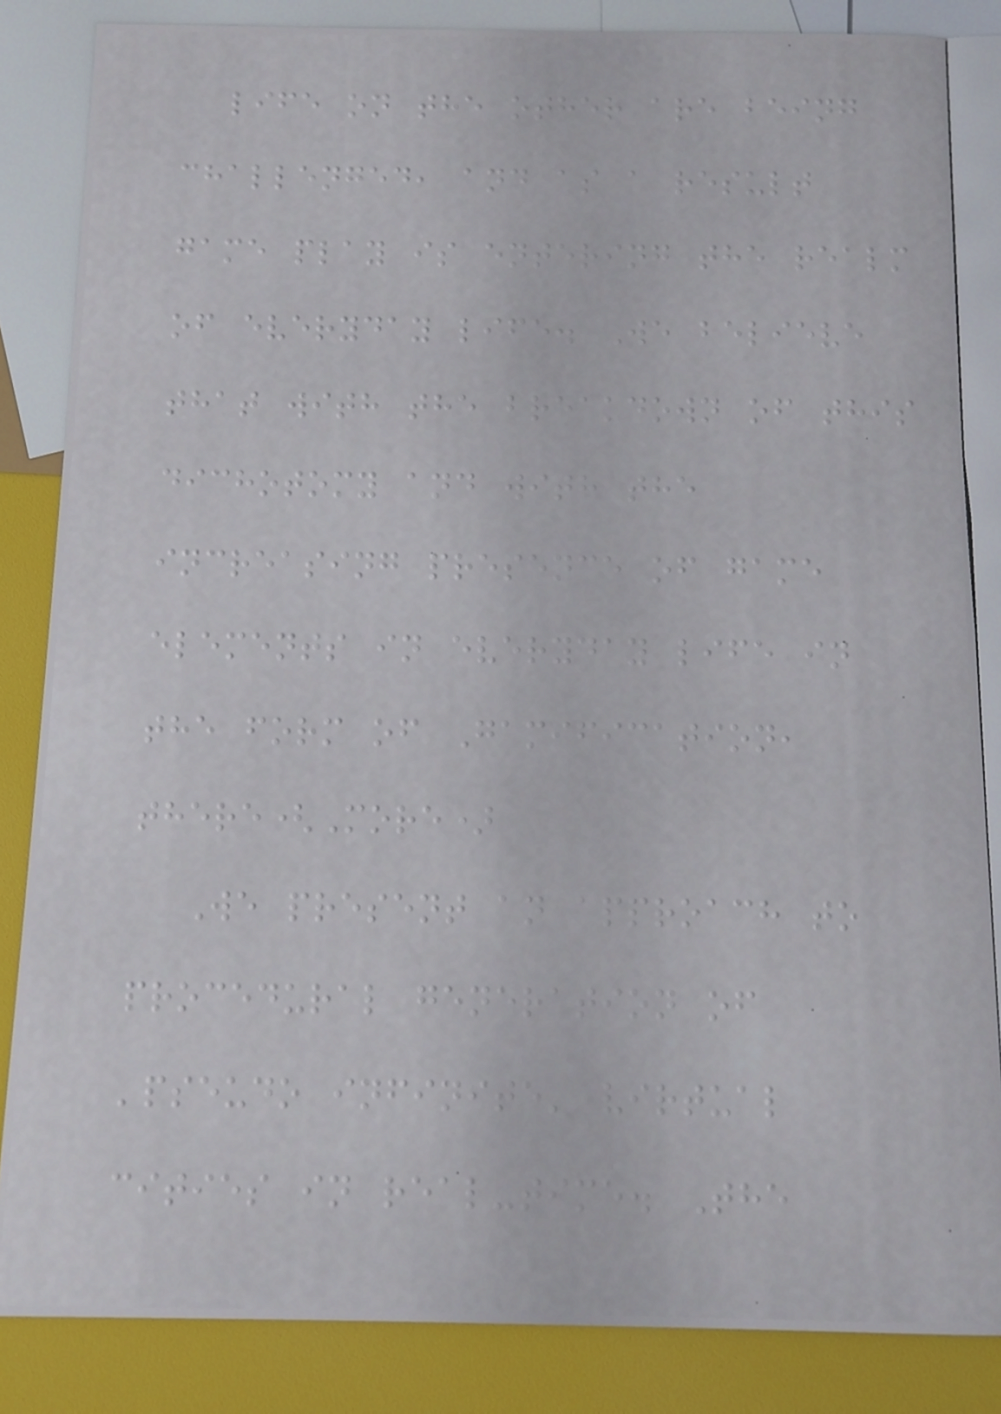life on the other are being
challenged, and as a result
game play is entering the realm
of everyday life. We believe
that with the breakdown of this
dichotomy and with the
increasing presence of game
elements in everyday life in
the form of Gamification,
there(More)
We present an approach to
procedural generation of
'pseudo infinite' virtual
cities in real-time. The
